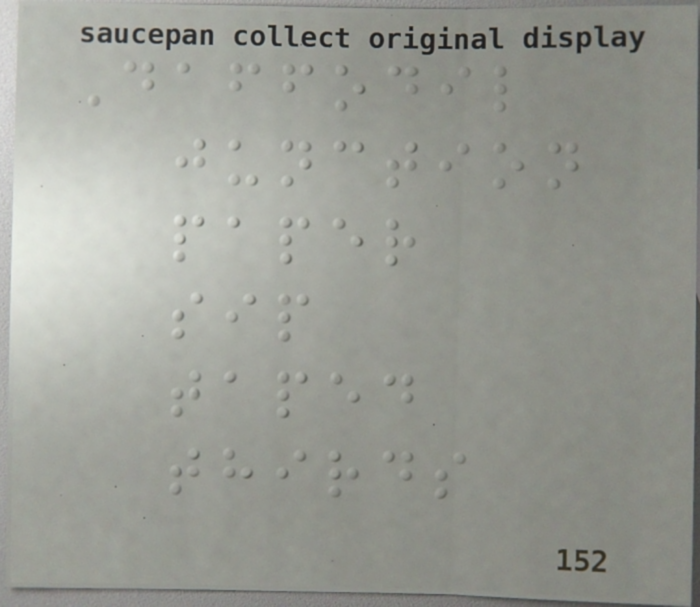Daffodil
junction
paper
sip
taped
thirds
